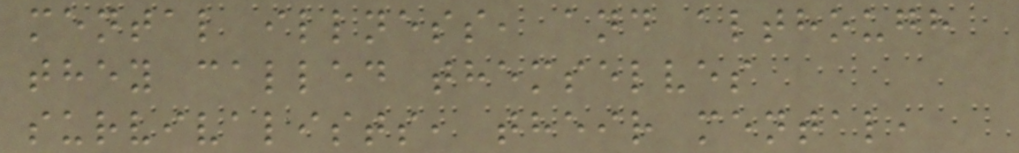mental illness, and although
they called themselves
survivalists, their mental,
